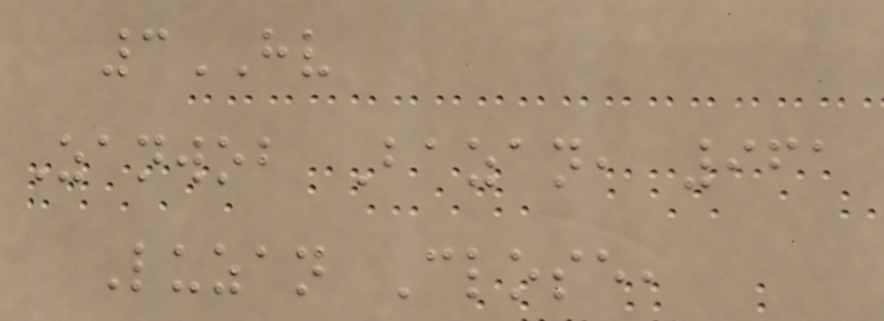3HV
Zanwob Bazan, 961
Luzan Close,
